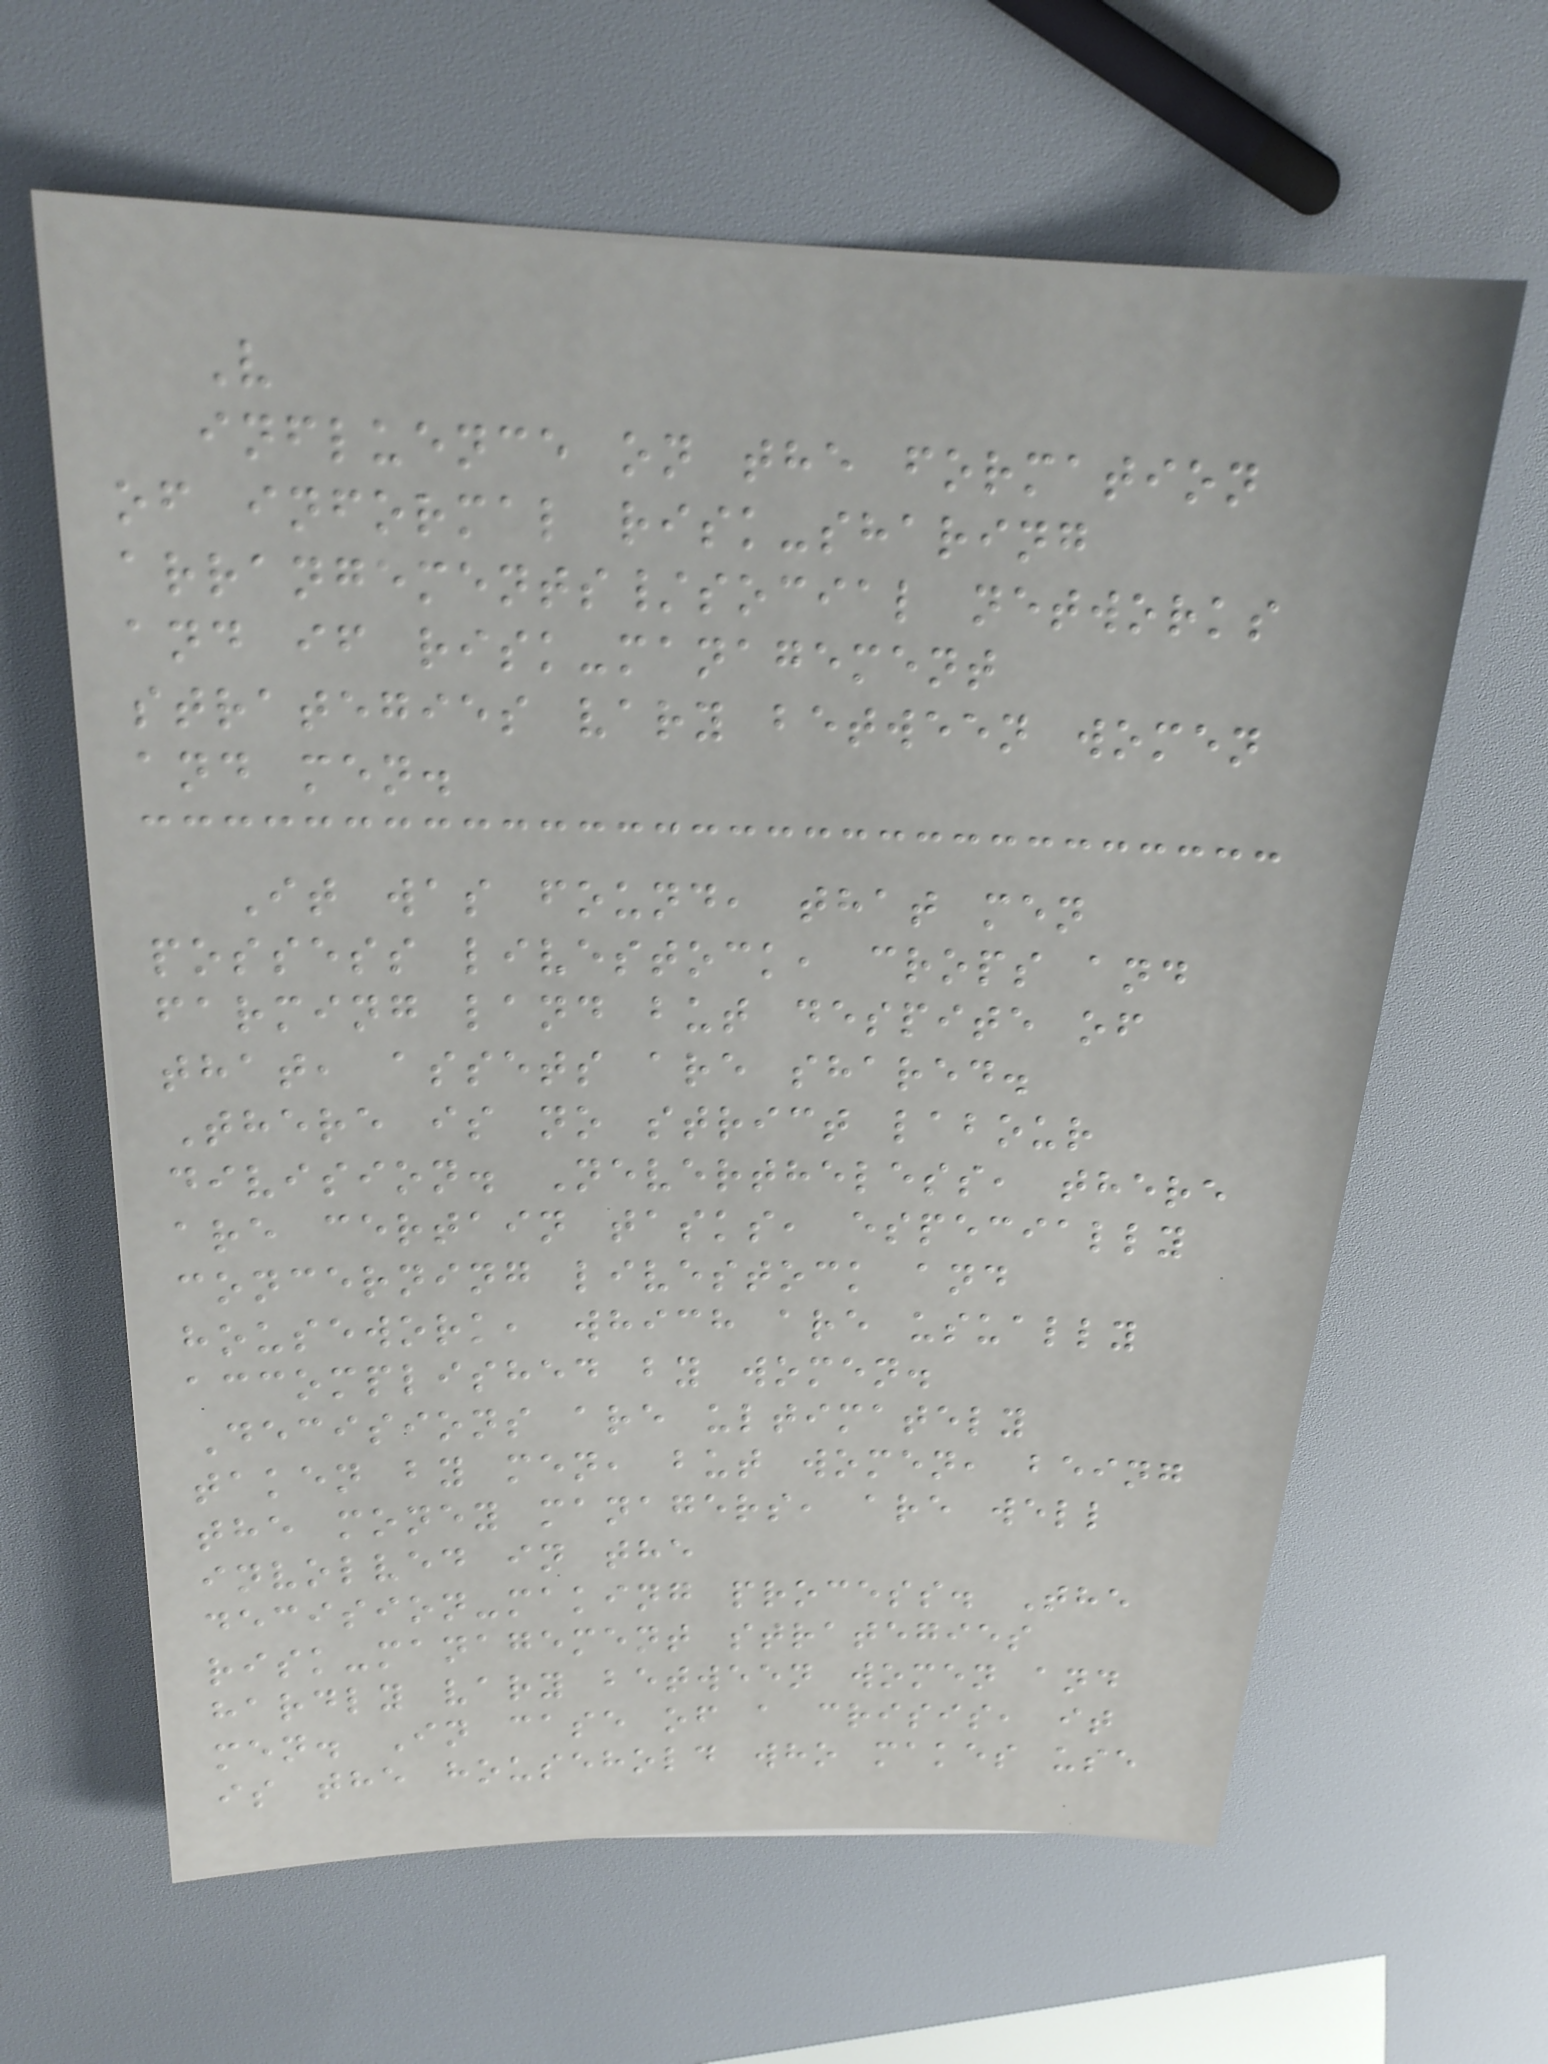V
influence on the formation
of informal risk-sharing
arrangements/social networks
and if risk-management
strategies vary between women
and men.
It was found, that men
possess livestock, crops and
farming land but despite of
that, assets are shared.
There is no strict labour
division. Nevertheless, there
are certain tasks, especially
concerning livestock and
housework, which are usually
accomplished by women.
Decisions are ultimately
taken by men, but women, being
the money managers, are well
involved in the
decision-making process. The
risk-management strategies
hardly vary between women and
men. In case of a crisis, it
is the household who makes use
